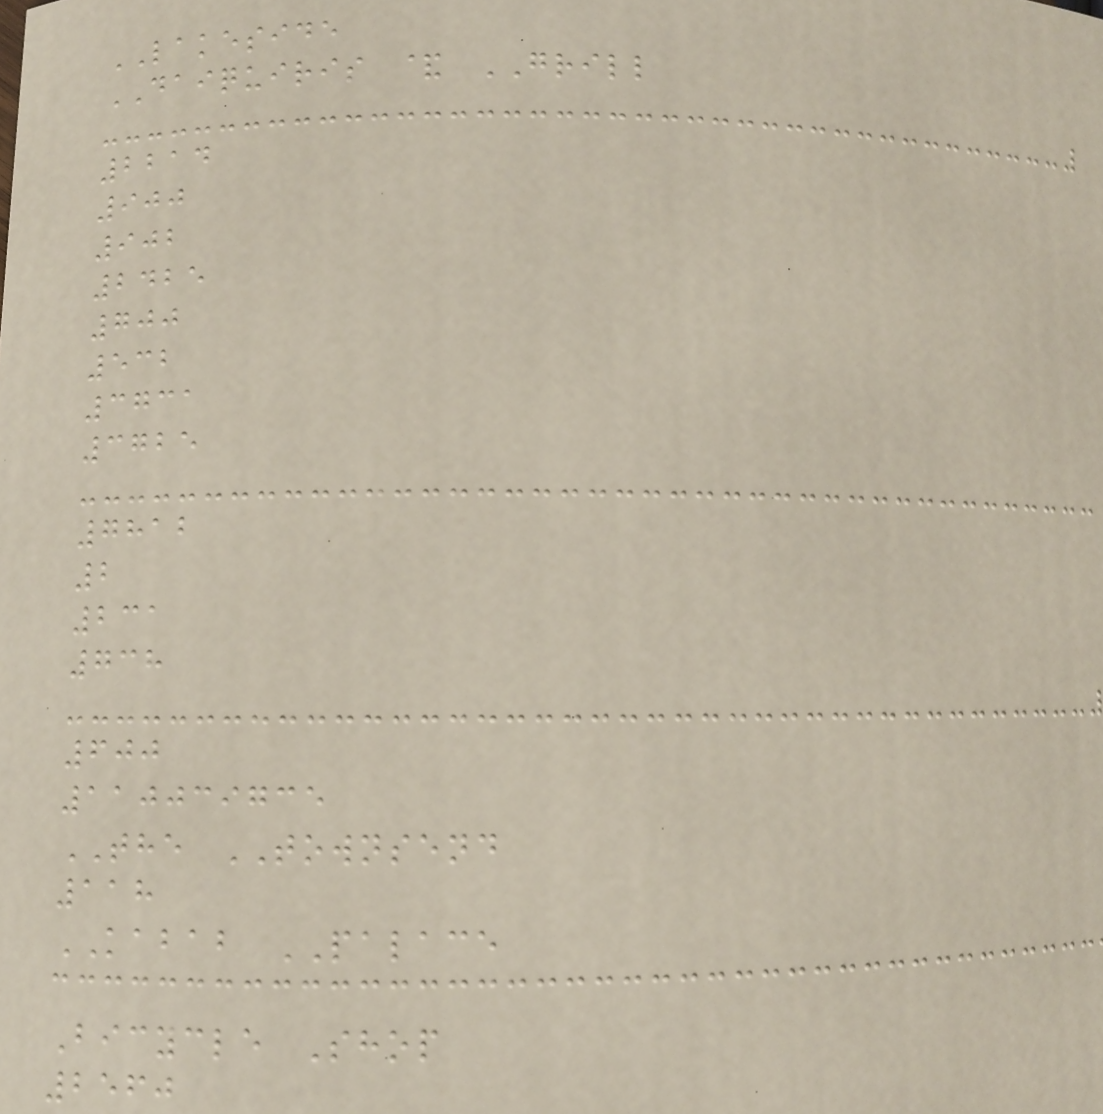LAKESIDE
DAIQUIRIS & GRILL
2214
900
902
2425
700
532
3731
3725
7812
2
231
738
600
110039735
THE TOWNSEND
118
KABAB PALACE
Bicycle Shop
2560
